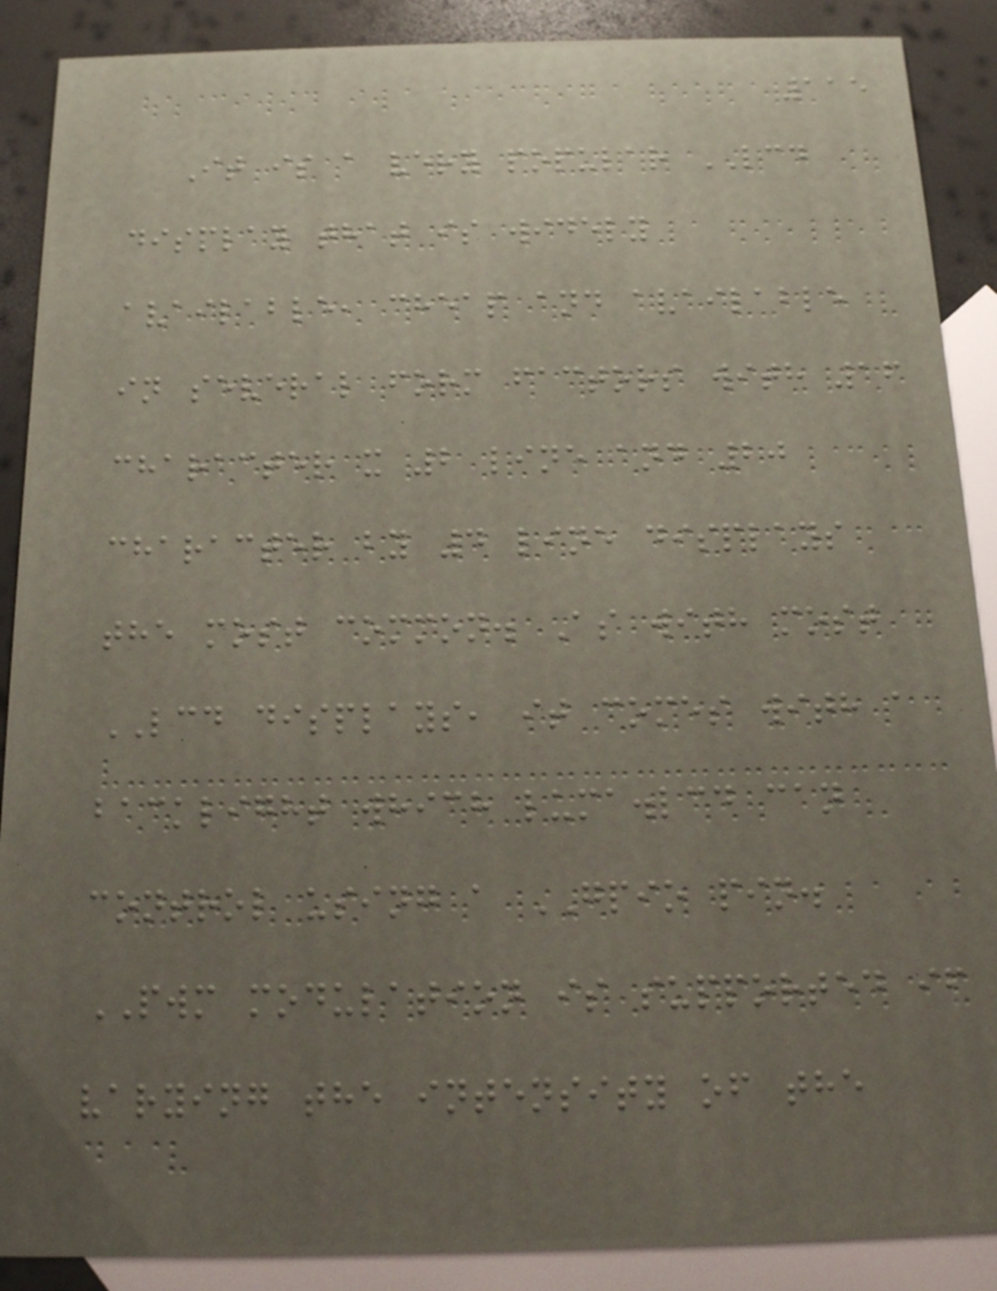115
It is a very popular LCD
display that is widely
available, cheap and available
in several form factors with 16
character x 2 line and 20
character by 4 line displays
the most common. As with most
LCD displays, it comes with a
backlight which luma.lcd can
control using a GPIO pin.
PWM modulation is supported if
varying the intensity of the
